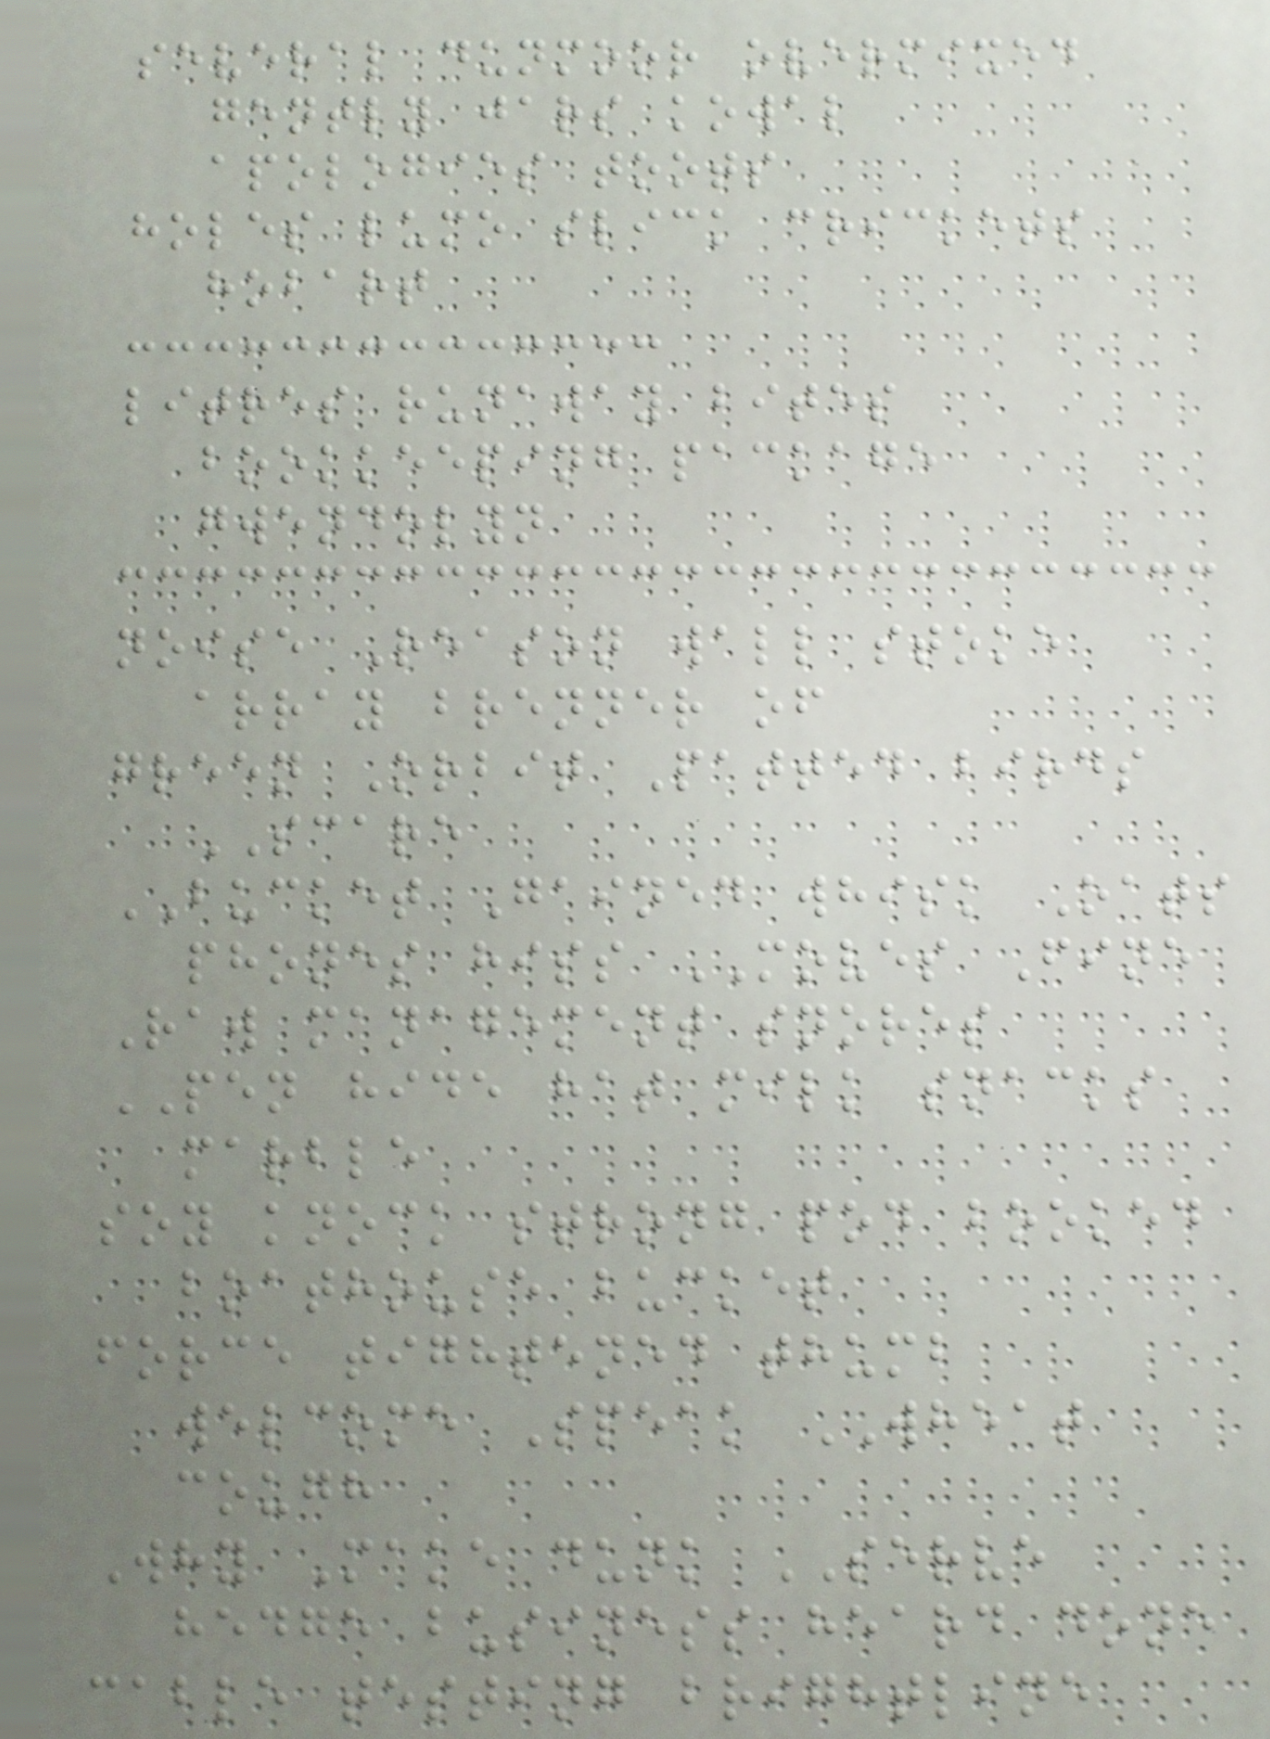several dunmoor overmixed
gently jars kowal
apologies toots
holes lumo slick crickets
hobart
litres runaway bites
bookkeeping package
gwendolyn
noise Reason wall stoke
array brenner of
green Orbit Patted birds
SCARE
BUCKET Gained whisk Oats
phones hiss MOVES Fine
Raw management snores
PEN hide hat milk snacks
marble
soy knock strong pod booked
boathouse bucket
force tightened thumb
welcome Speak WHEAT
cough
Why Make dunk SERVE
hedge business heard done
cable testing brightline
